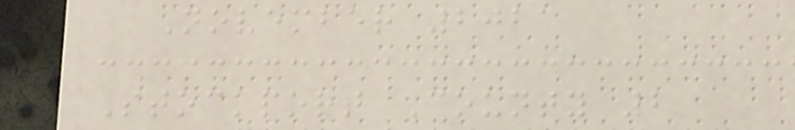November 2021
Stockport County 2
